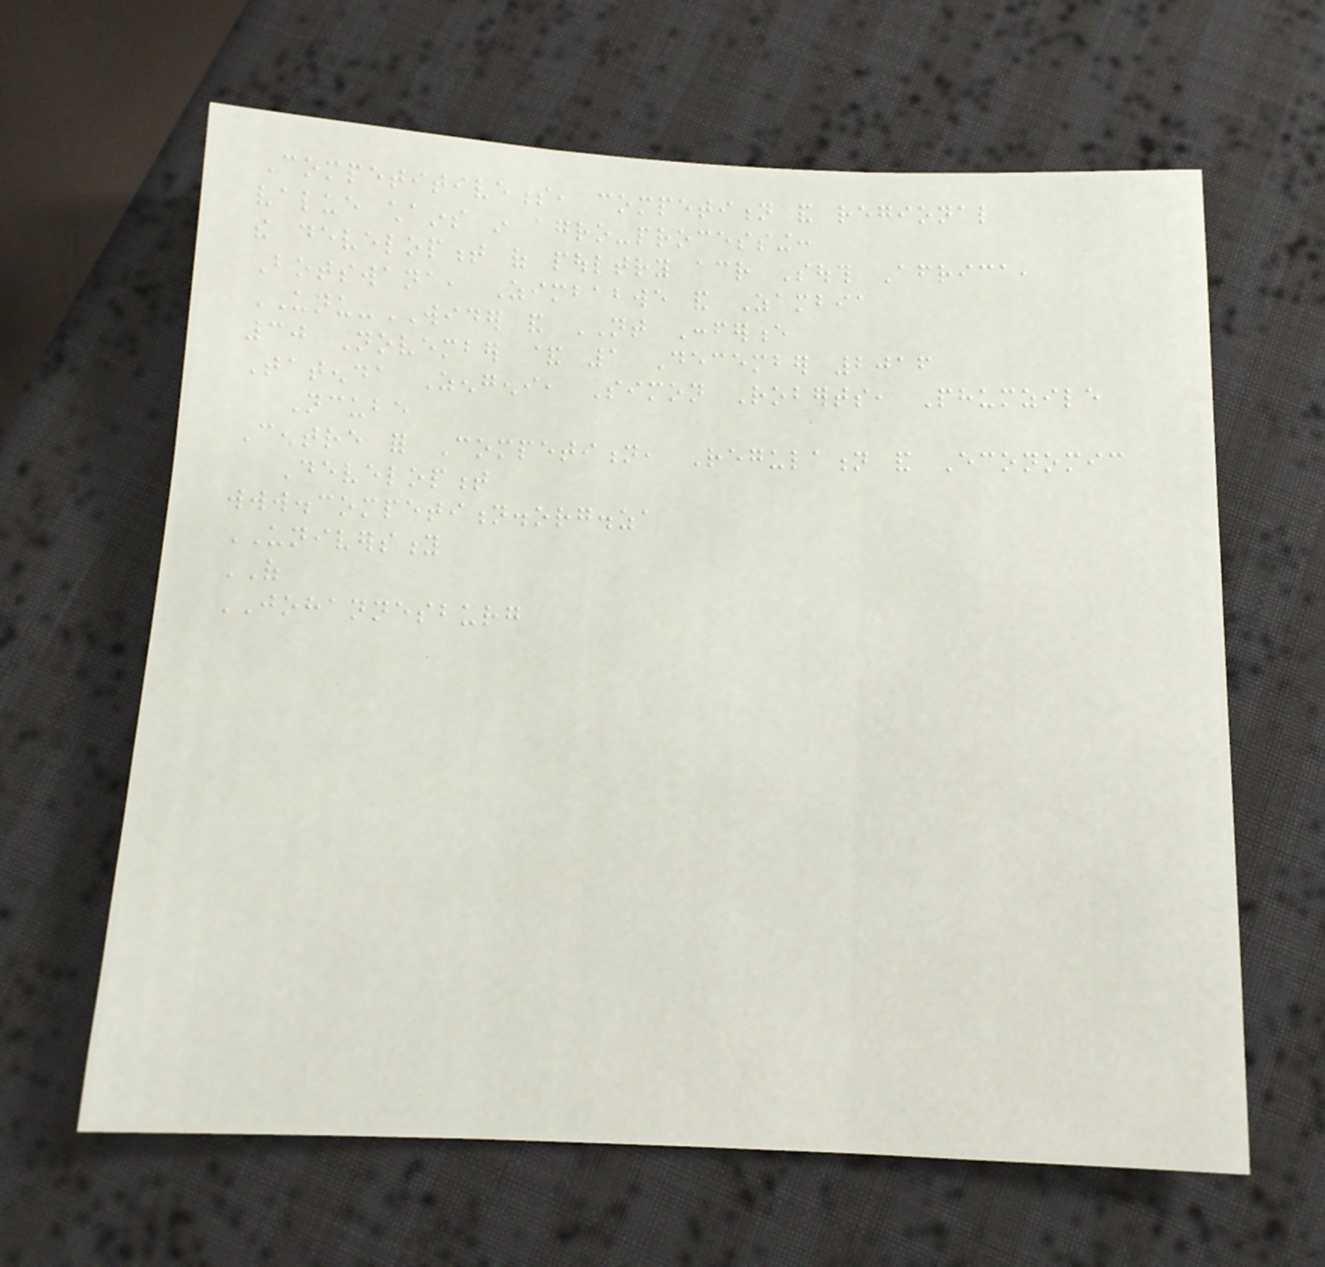Competitiveness, competition and regional
value chains in agro-processing:
the development of poultry across South Africa,
Botswana, Zimbabwe and Zambia
UNU-WIDER and NT Conference
30 November & 1 December 2016
Tatenda Zengeni, Simon Roberts, Phumzile
Ncube
Centre for Competition, Regulation and Economic
Development
www.competition.org.za
UNIVERSITY
OF
JOHANNESBURG
